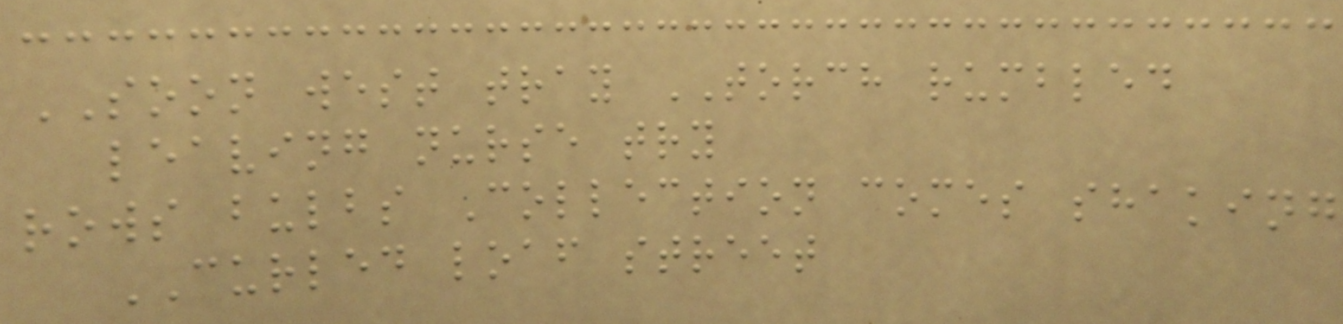SOON west tray TORCH rumbled
leaving nurse try
rows bulbs Collection comes shaking
CURLED loaf street
